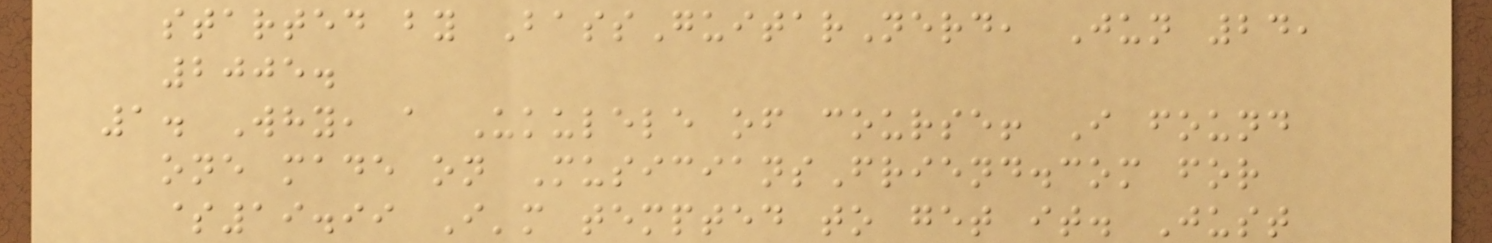started by BassGuitarNerd, Jun 24,
2005.
1. Why, a Ukulele of course! I found
one made on MusiciansFriend.com for
$19.99 I'm tempted to get it. Just
